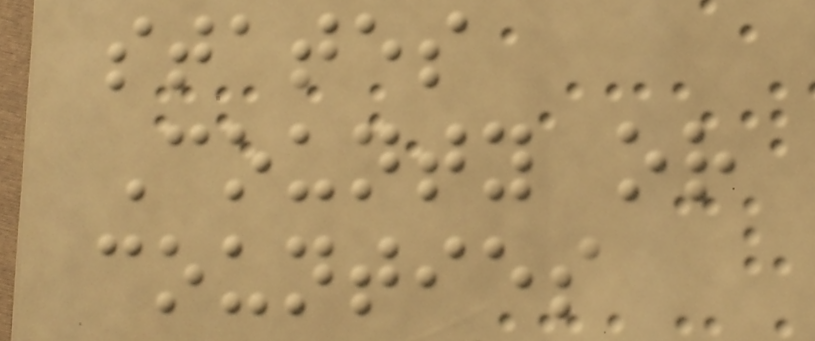states
County or
counties
